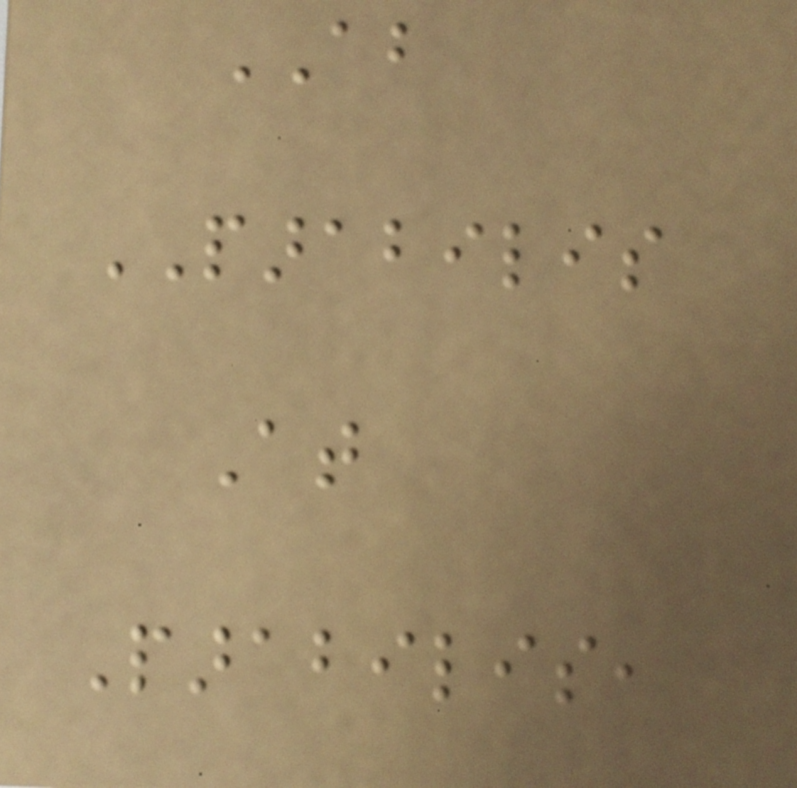ABOUT
PARABILIS
At
Parabilis,
